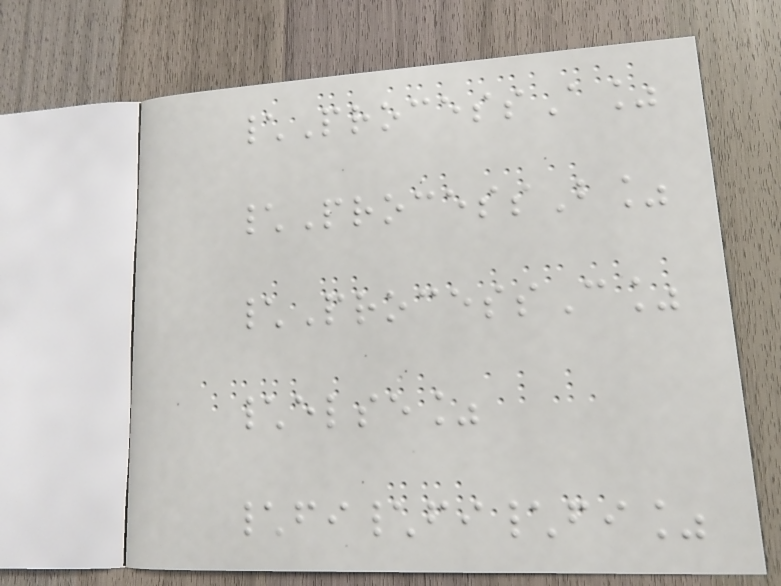\ProcessA%
\ProcessB%
\ProcessC%
\else%
\fi\fi\fi%
